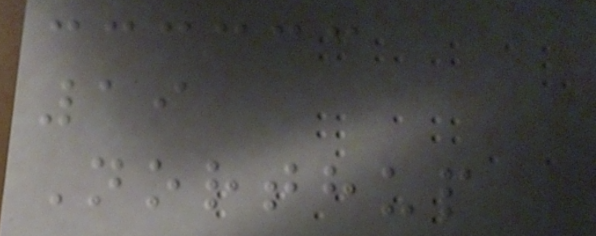19
Northup
